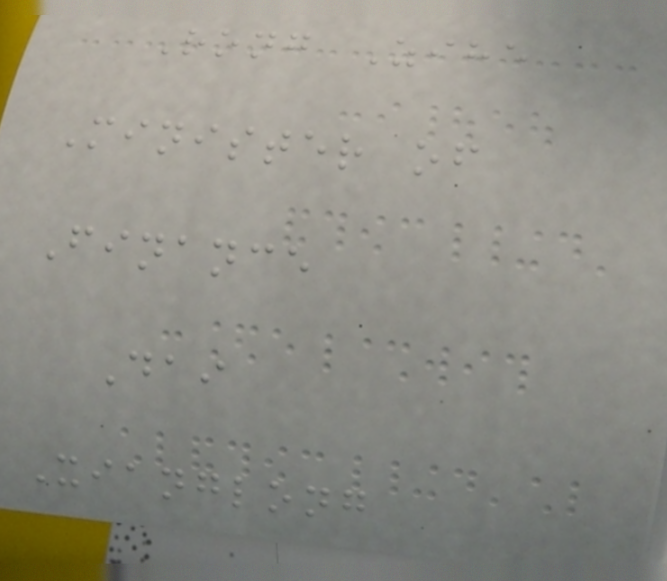Rong Zihe
Minister of
Finance
Dai
Xianglong
